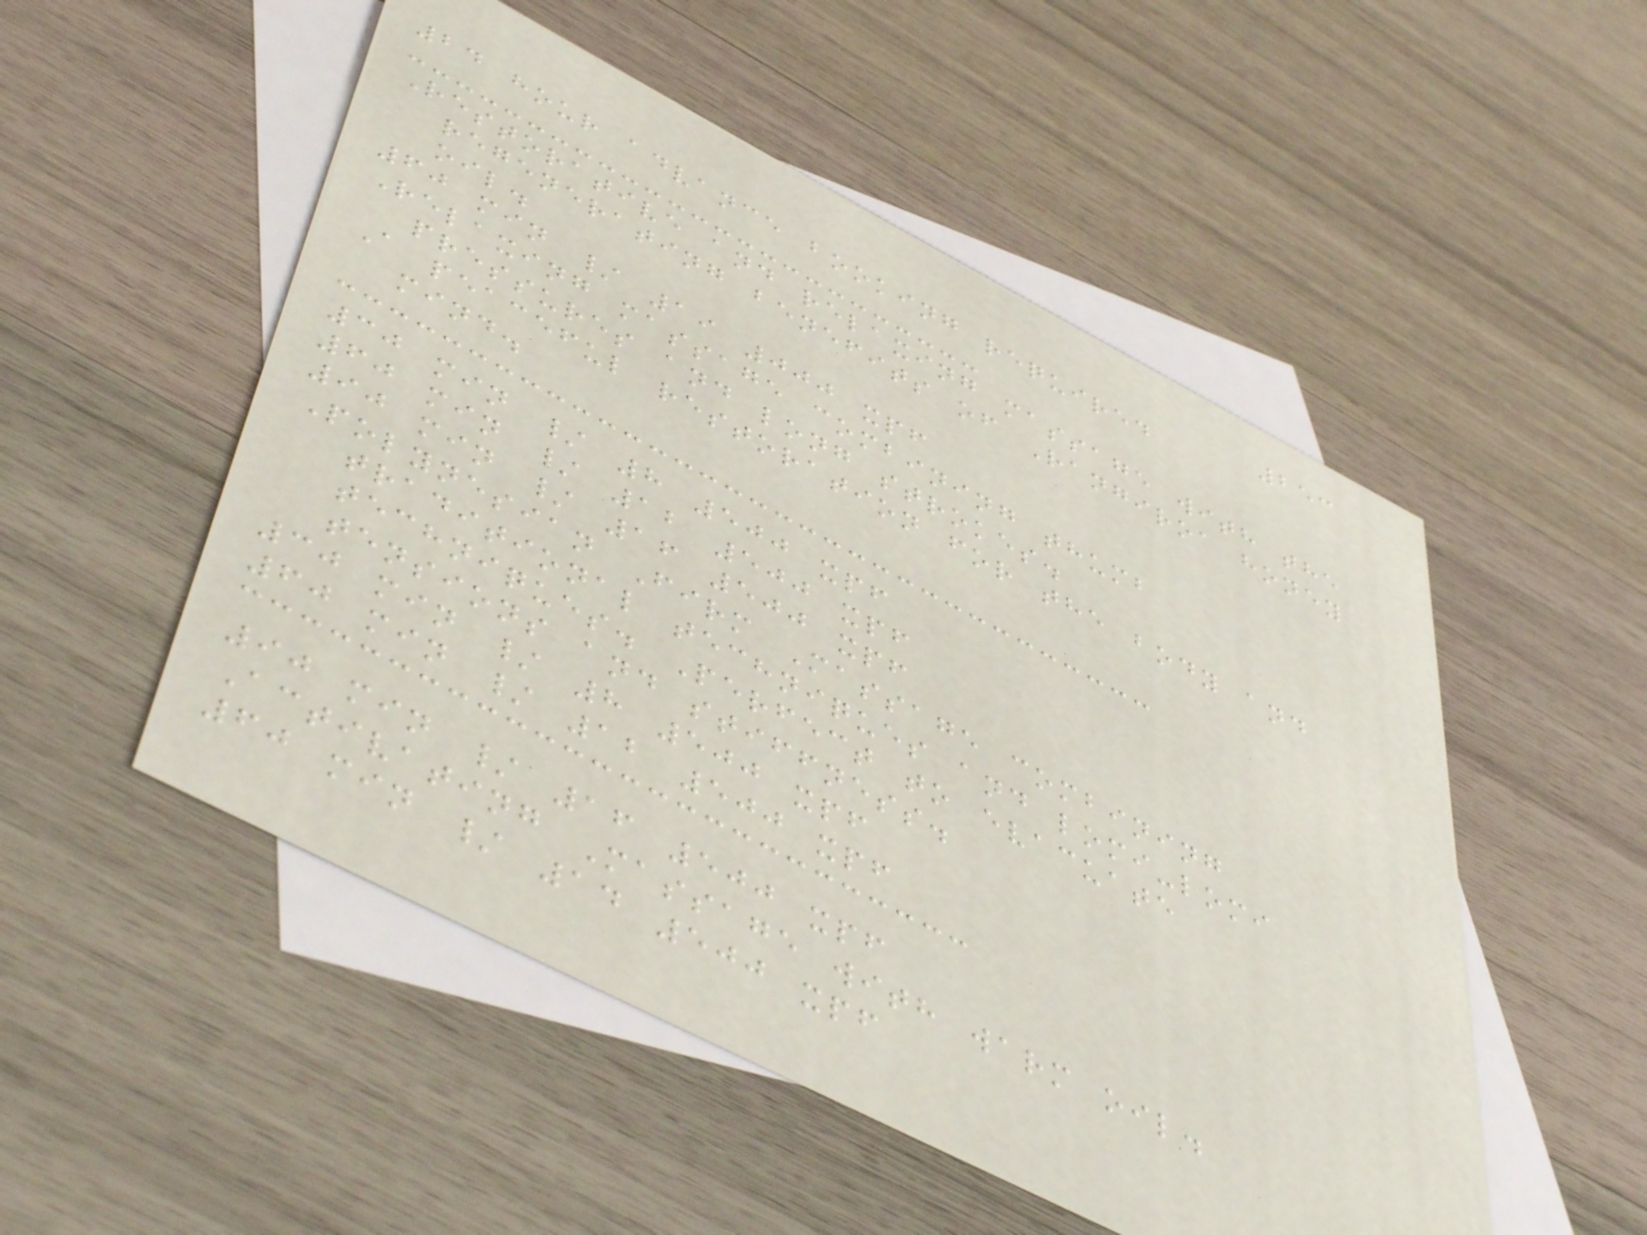253
24 hour advance booking required
Restorative and relaxing massage with the
regenerating benefits of Rangiroa honey
oil.
60 min / 19 000 xpf
Relaxing massage combining thumb
pressures and long strokes.
A peaceful restoration for the body and
mind.
30 min / 8 500 xpf
60 min / 12 500 xpf
90 min / 16 500 xpf
Polynesian Firm Massage combining
traditional techniques and lomi-lomi
techniques. Perfect to evacuate
tensions and stiffness.
30 min / 8 500 xpf
60 min / 12 500 xpf
90 min / 16 500 xpf
Activating Massage with warm oil.
60 min / 14 500 xpf
